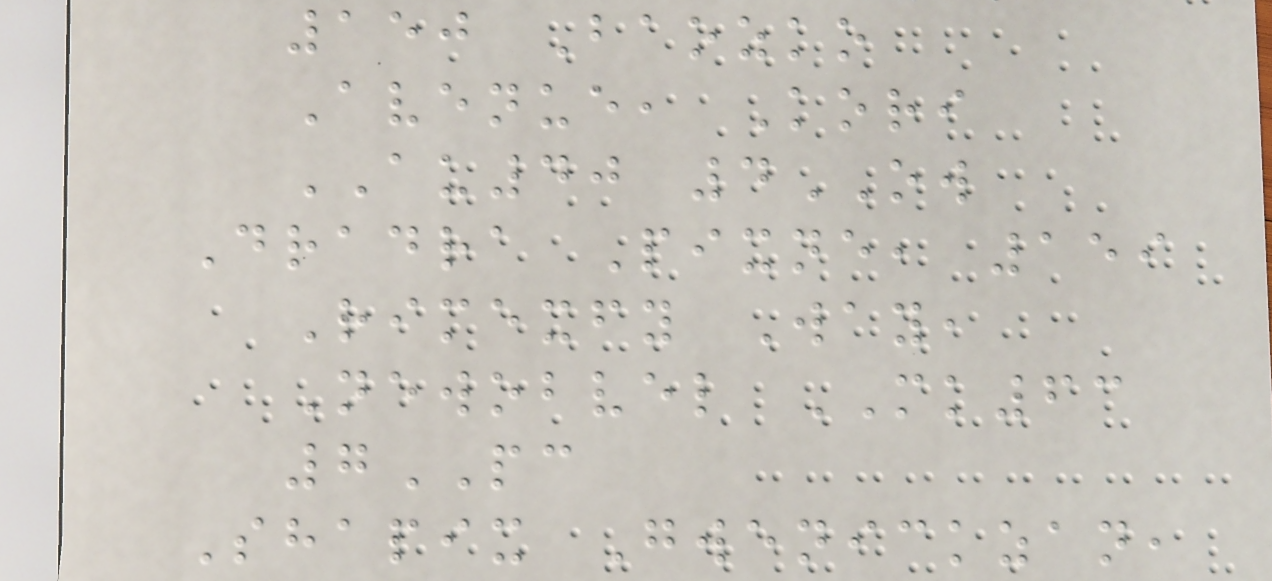150 Baozko
Avenue, Kori
AU40 4OW
Dradra Pixne, 159
Rimexfy Way,
Newobvel MK63
7PC
Shapix Gwenickzan,
